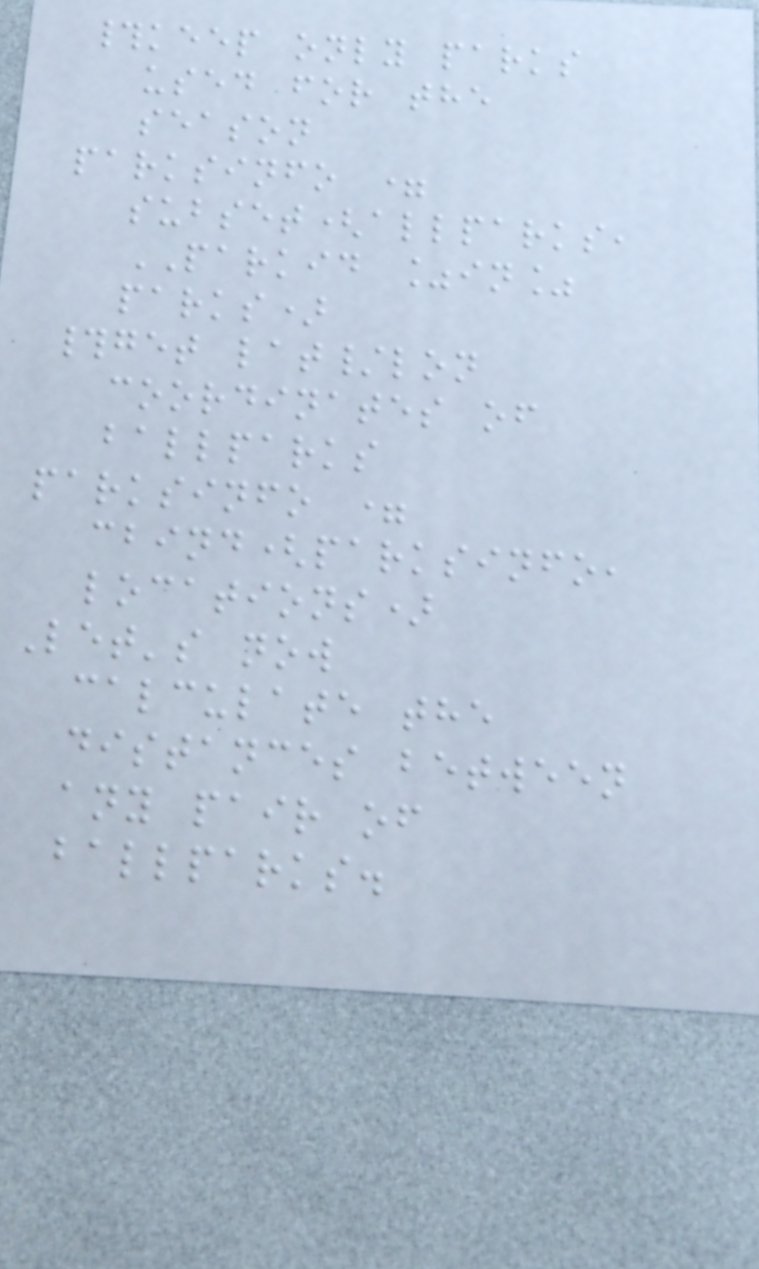#keep only parks
used for the
season
parksinfo =
subset(allparks,
PARKID %in%
parks)
#get lat/lon
coordinates of
ballparks
parksinfo =
cbind(parksinfo,
locations)
Let's now
calculate the
distances between
any pair of
ballparks.
